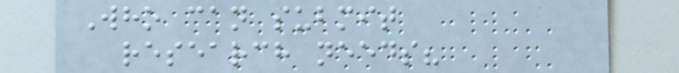Who can submit
research needs?
